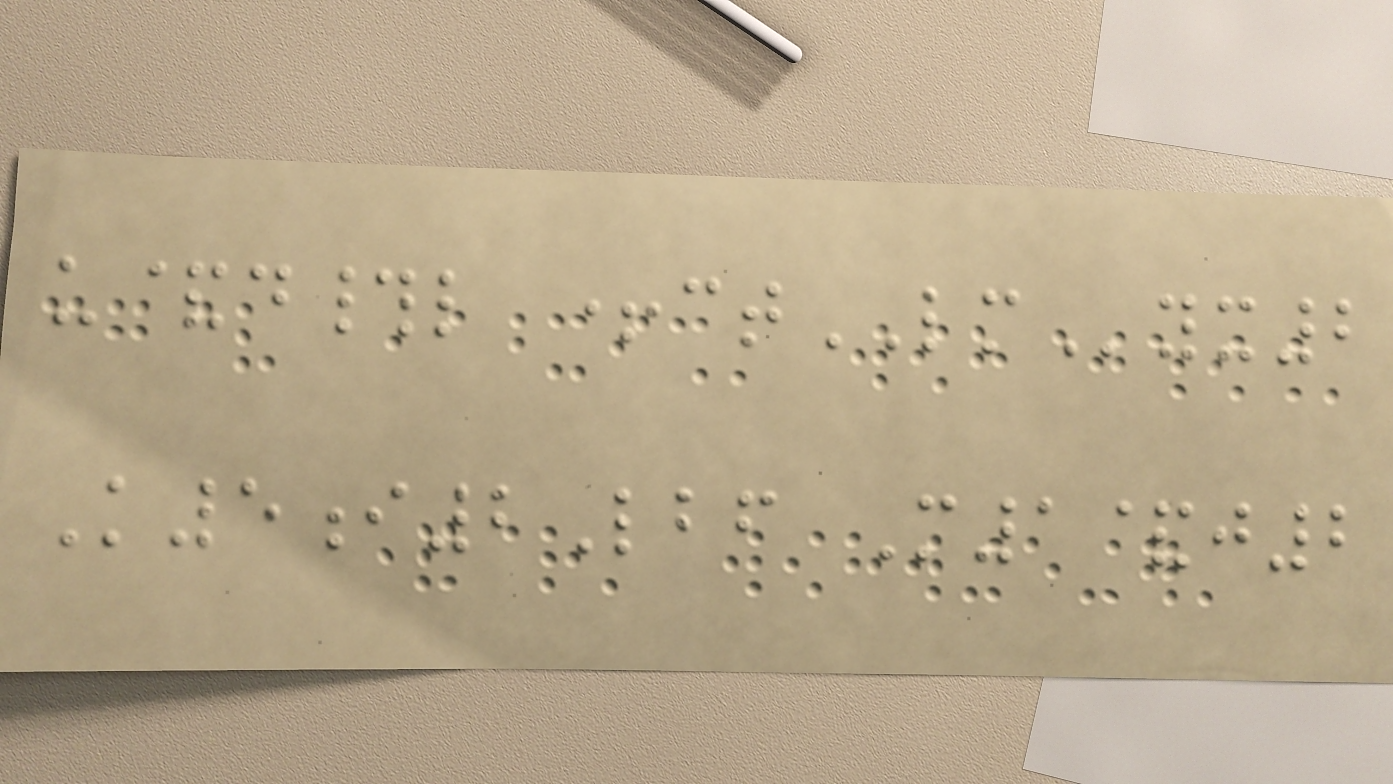u&d#l +ctLMyx2
K5i2Lbf M1&j2
